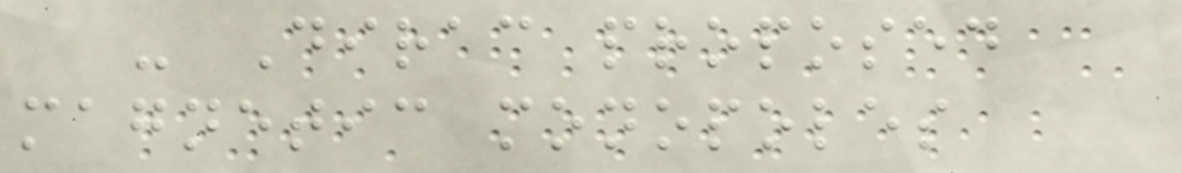- Dirac proposed
magnetic monopoles
